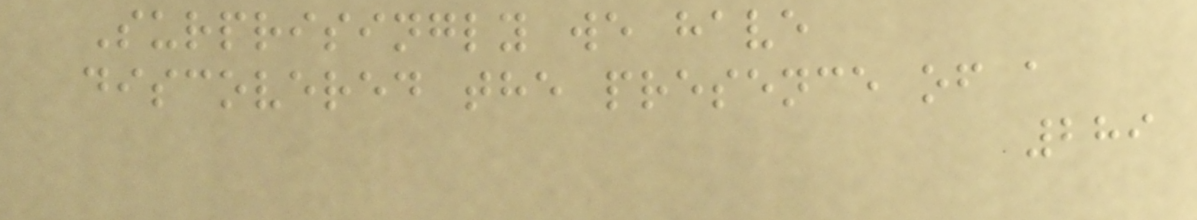Surprisingly we have
discovered the presence of a
289
